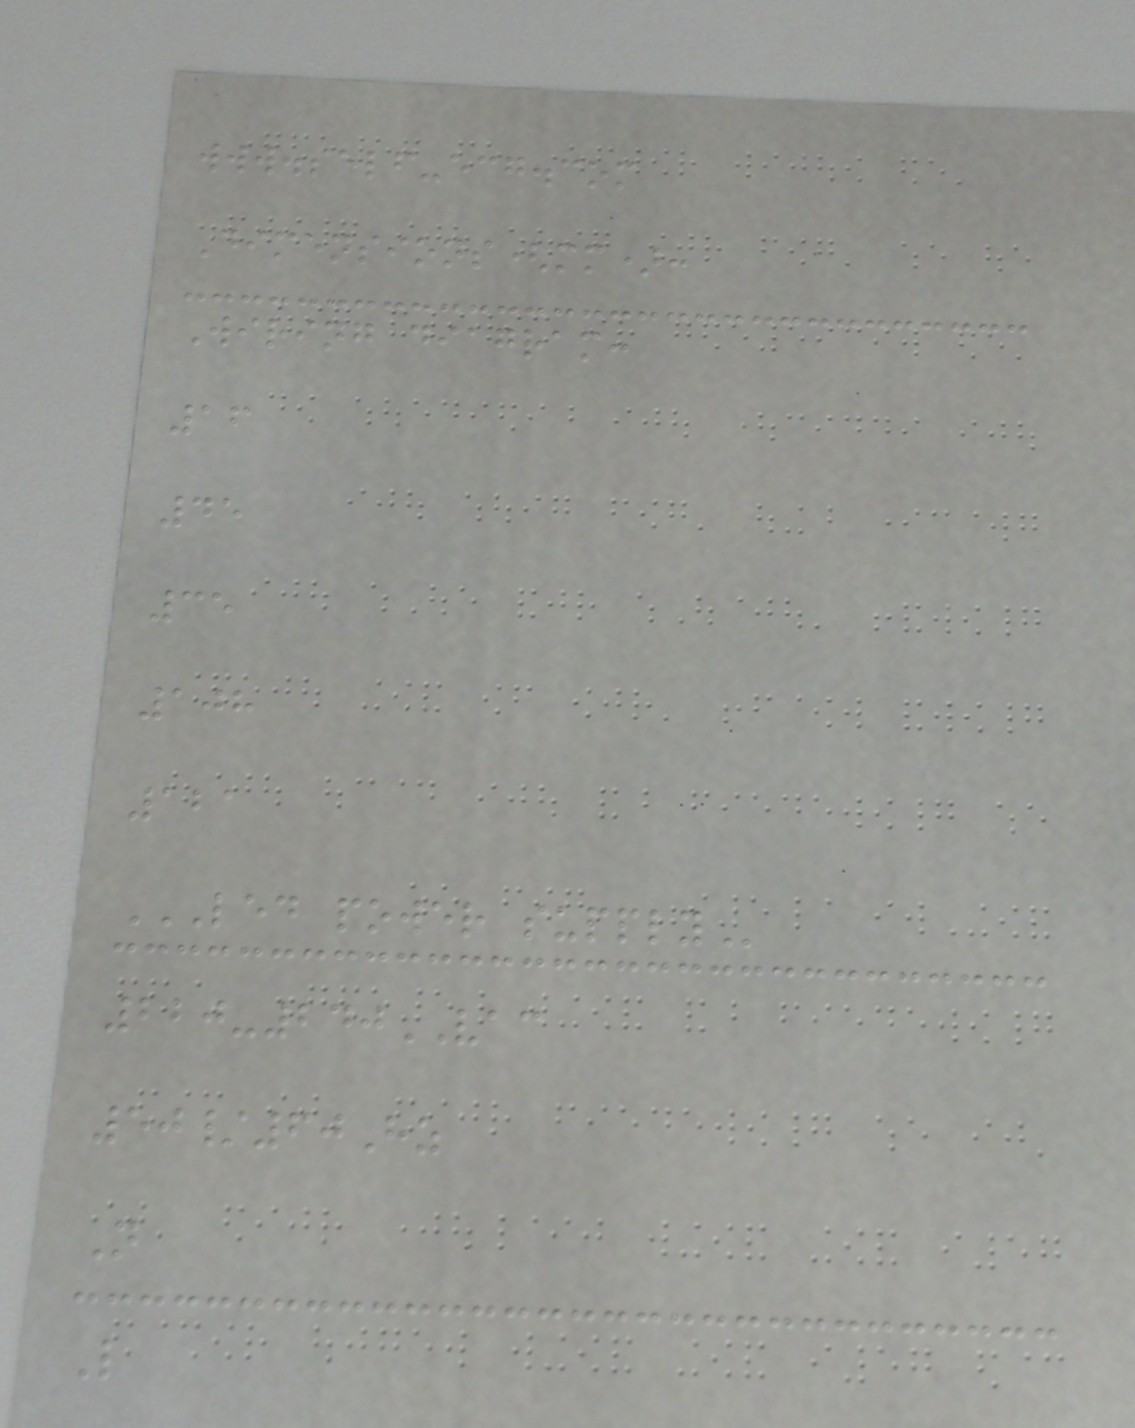www.self-ecg.com
Dimensions(mm):
Wiring diagram:
16
45
35
108
121
LED POWER SUPPLY
220-240VAC
50/60Hz
N
L
